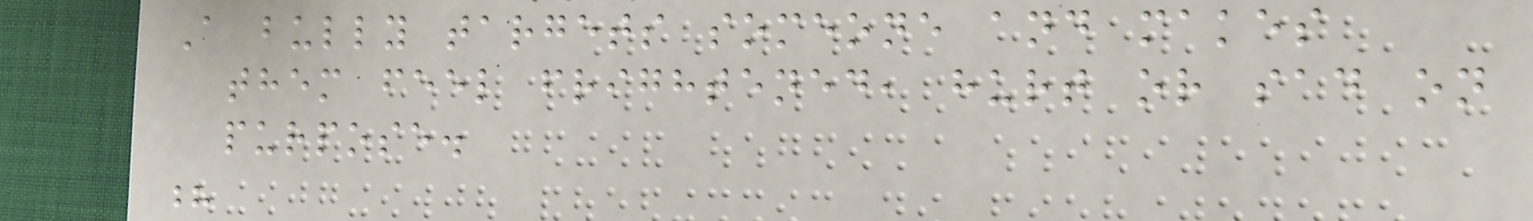A bully targets someone and makes
them feel frightened, hurt or sad on
purpose.
?
